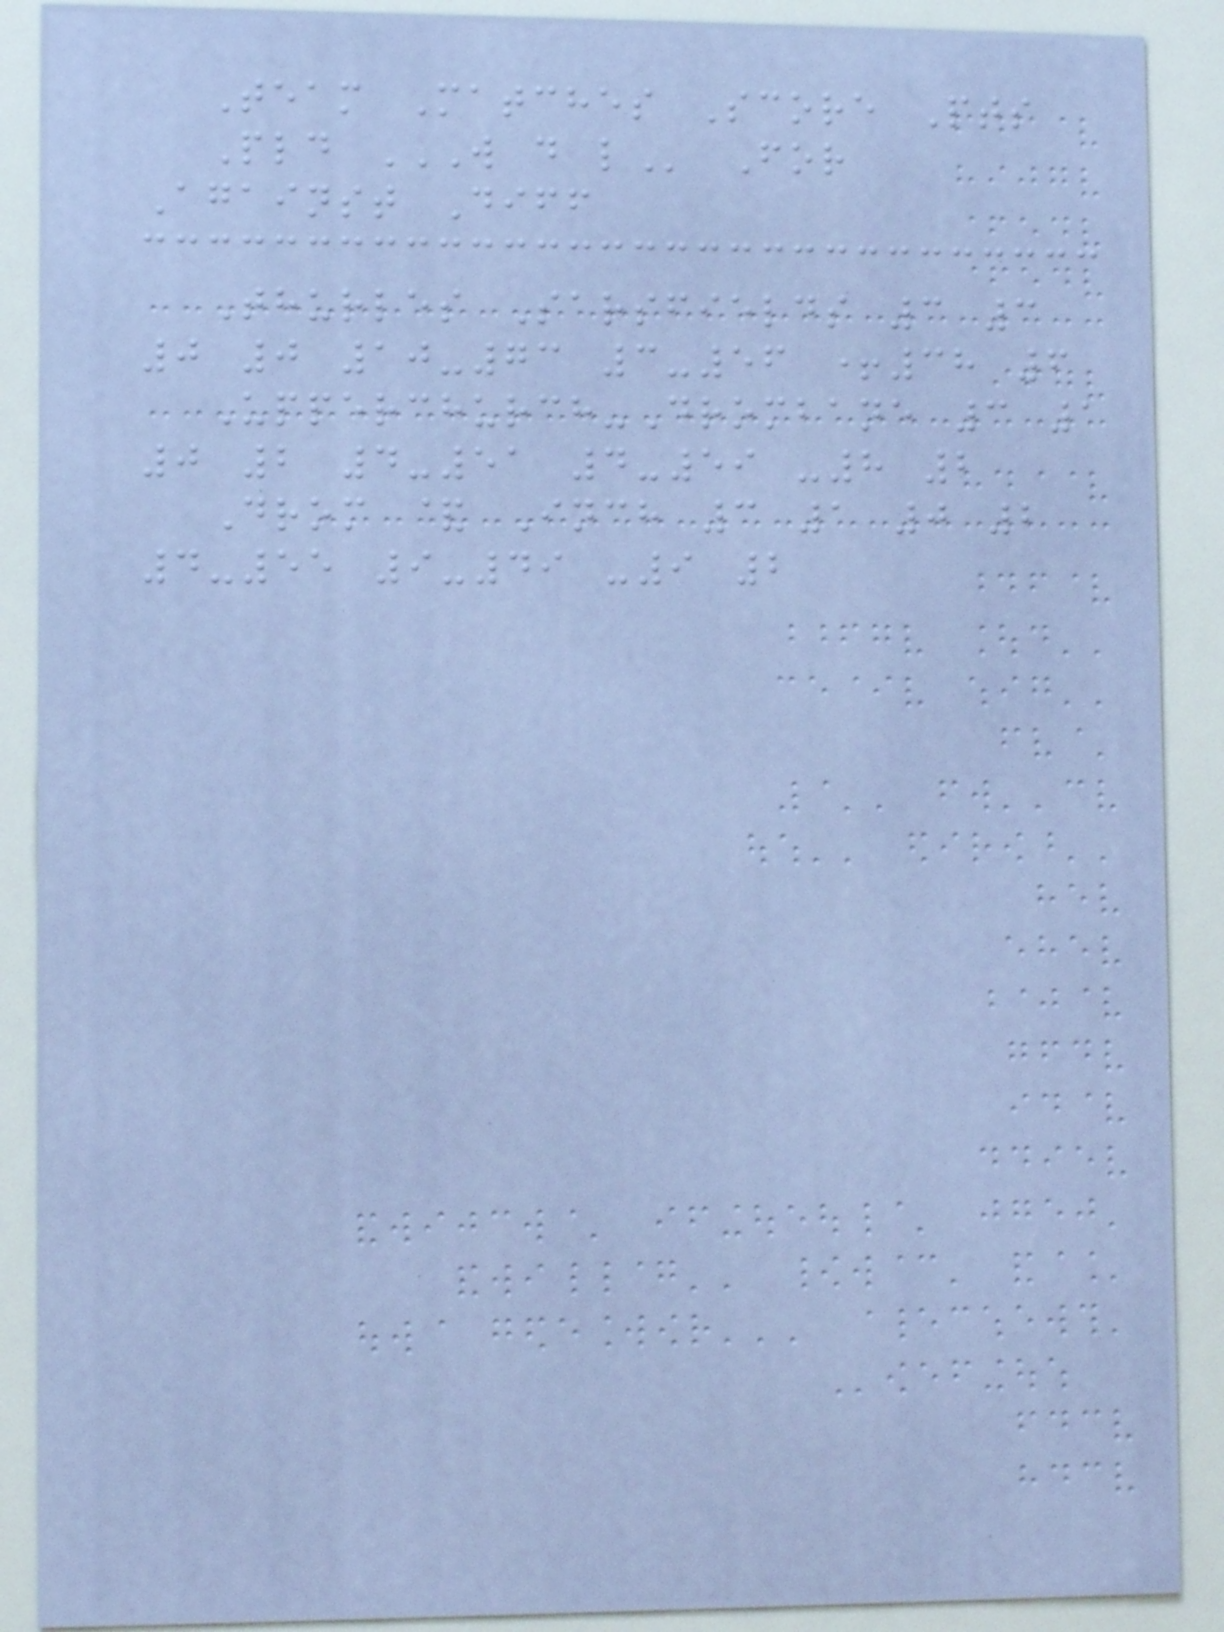Team Matches Score Pts
Pld W D L For
Against Diff
Thurles Sarsfields 3 3
0 0 10-73 3-56 +38 6
Upperchurch-Drombane 3 1
0 2 4-51 4-59 -8 2
Drom & Inch 3 1 0 2
4-55 9-49 -9 2
